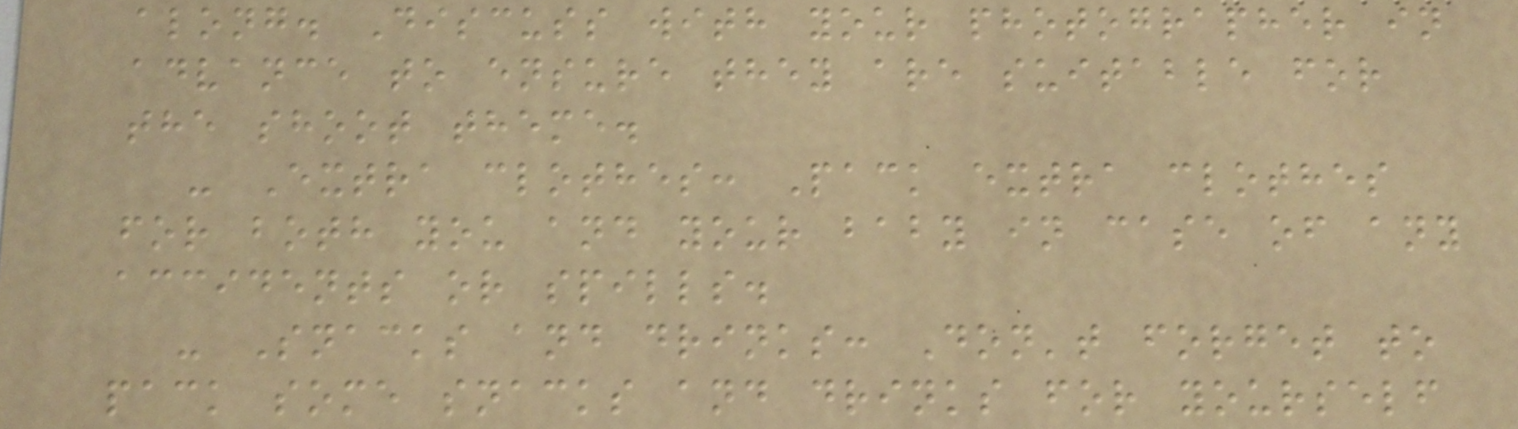along. Discuss with your photographer in
advance to ensure they are suitable for
the shoot theme.
- Extra clothes: Pack extra clothes
for both you and your baby in case of any
accidents or spills.
- Snacks and drinks: Don't forget to
pack some snacks and drinks for yourself
